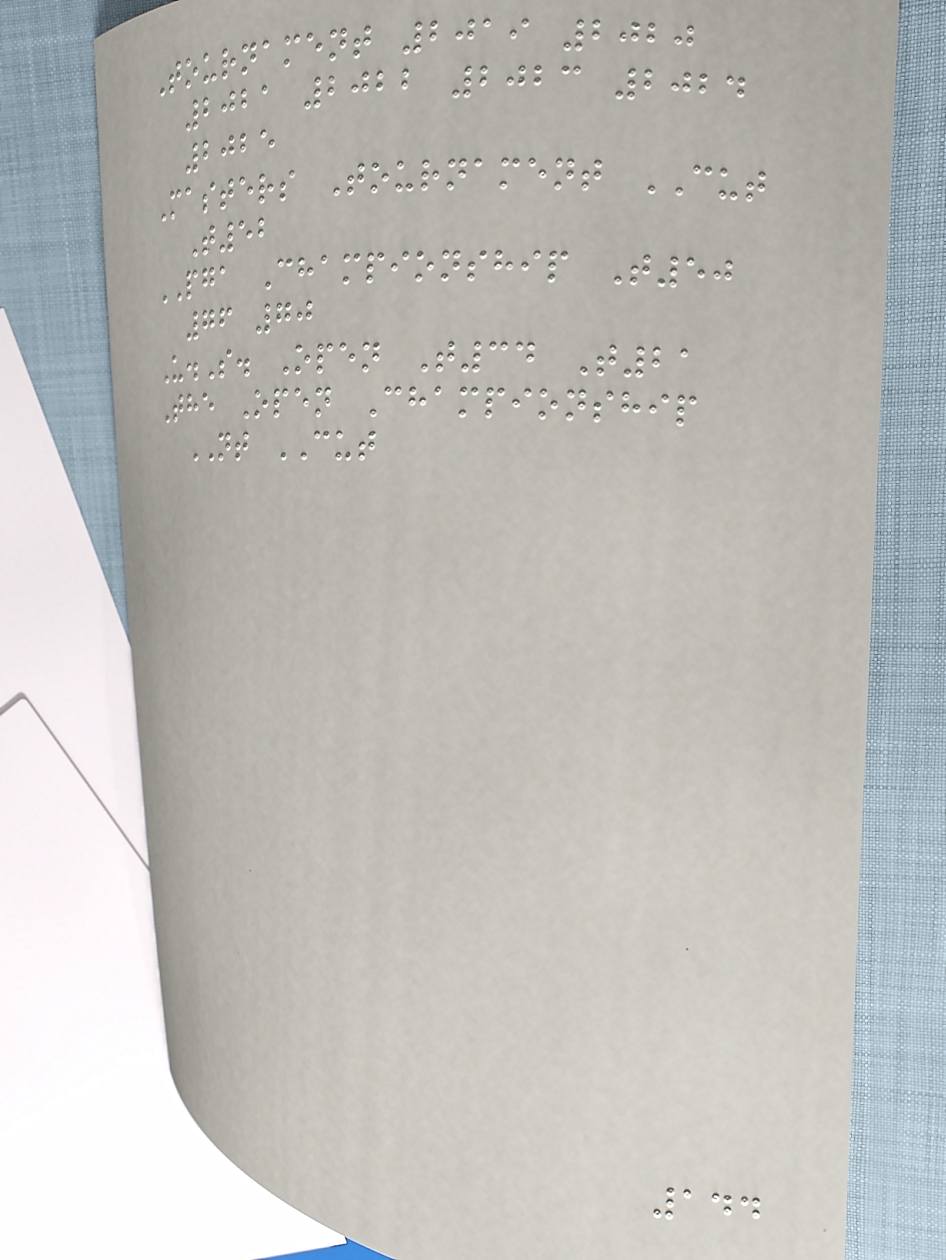Tournament 2019 2020
2021 2022 2023 2024
2025
Masters Tournament CUT
T52
PGA Championship T50
76 70
U.S. Open T34 T21
The Open Championship
NT CUT
144
